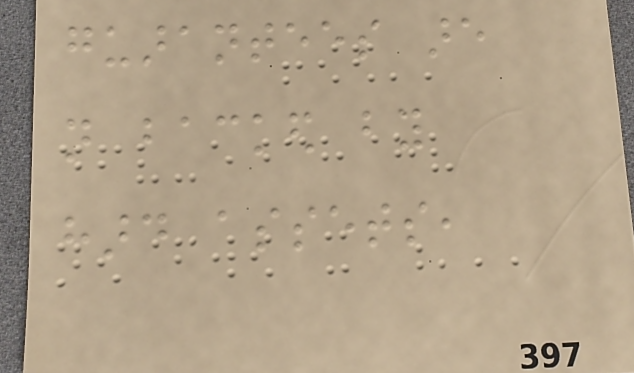guarantees are
not backed by
hard assets,
